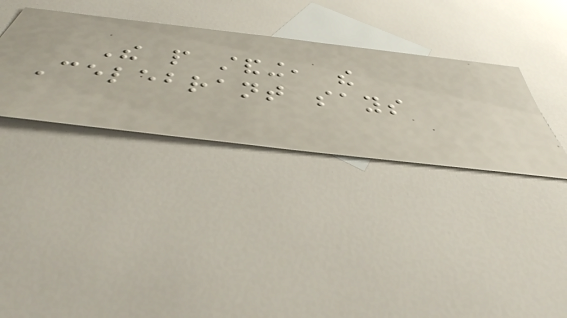The people standing, the
Celebrant says
